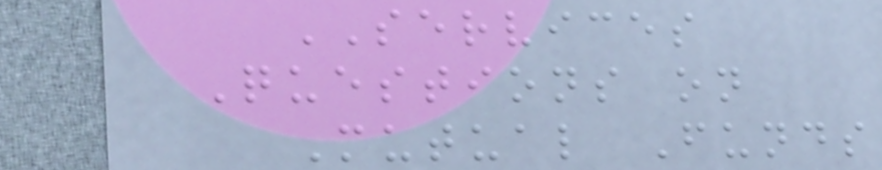SERVICES
Questions on
Mutual Funds
